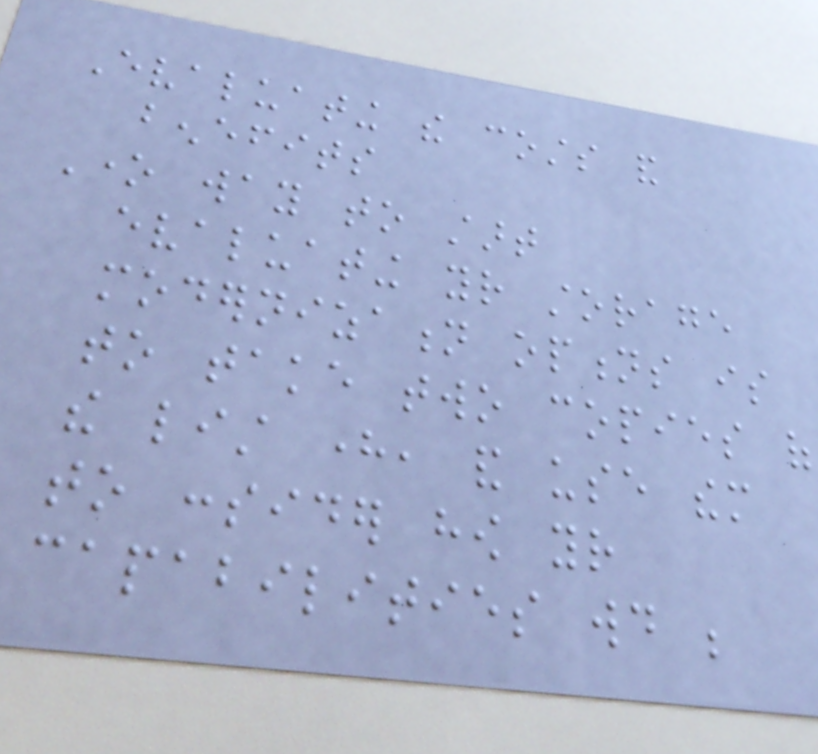Evaluating the costs and
benefits
One way to start
evaluating your storage
modernization options is
to take two copies of
the list here, and use them
to consider how your
capabilities would be
